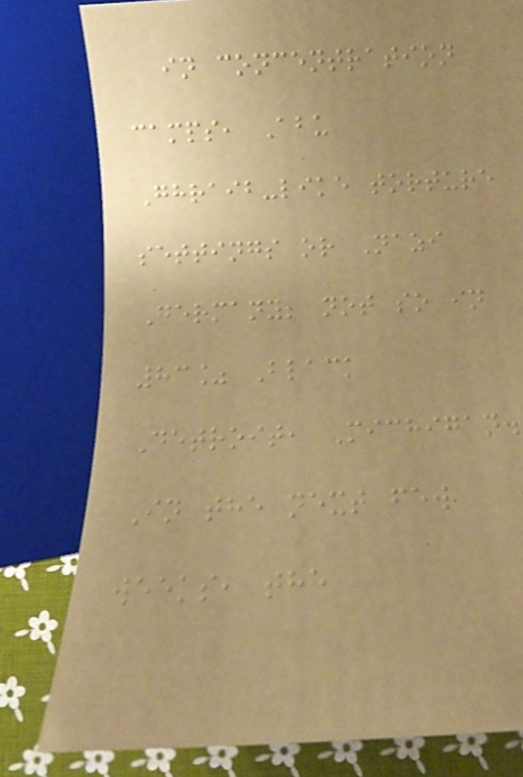in concentration
camps, Abu
Ghraib-like torture
settings or Nazi
Germany; not so in
83% Black
Detroit, Michigan.
In the next few
weeks, the
